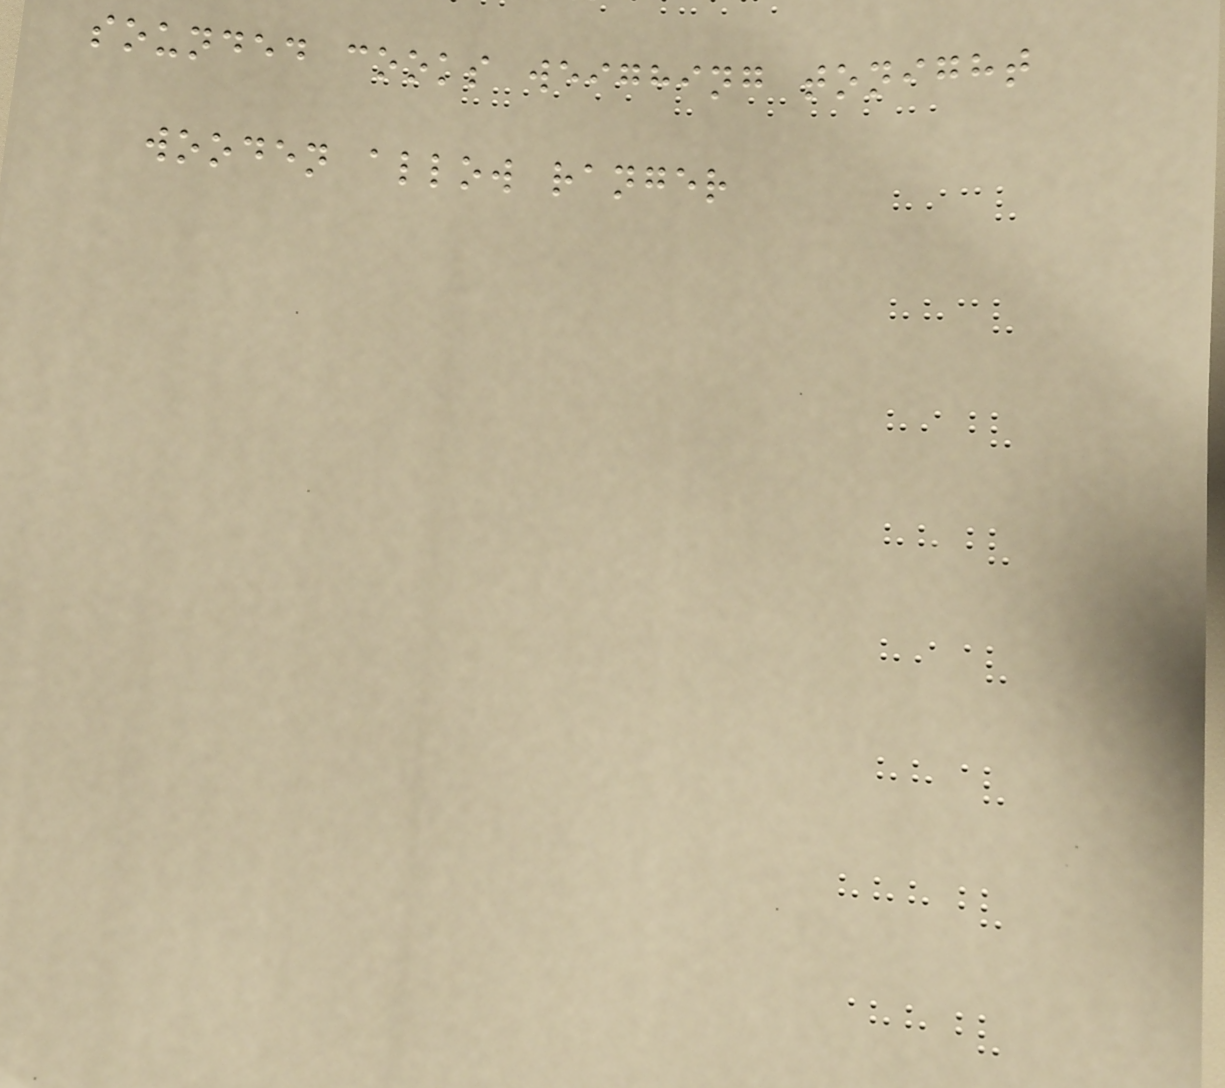sounded cooks weighing tonight
wooden allow ranger
